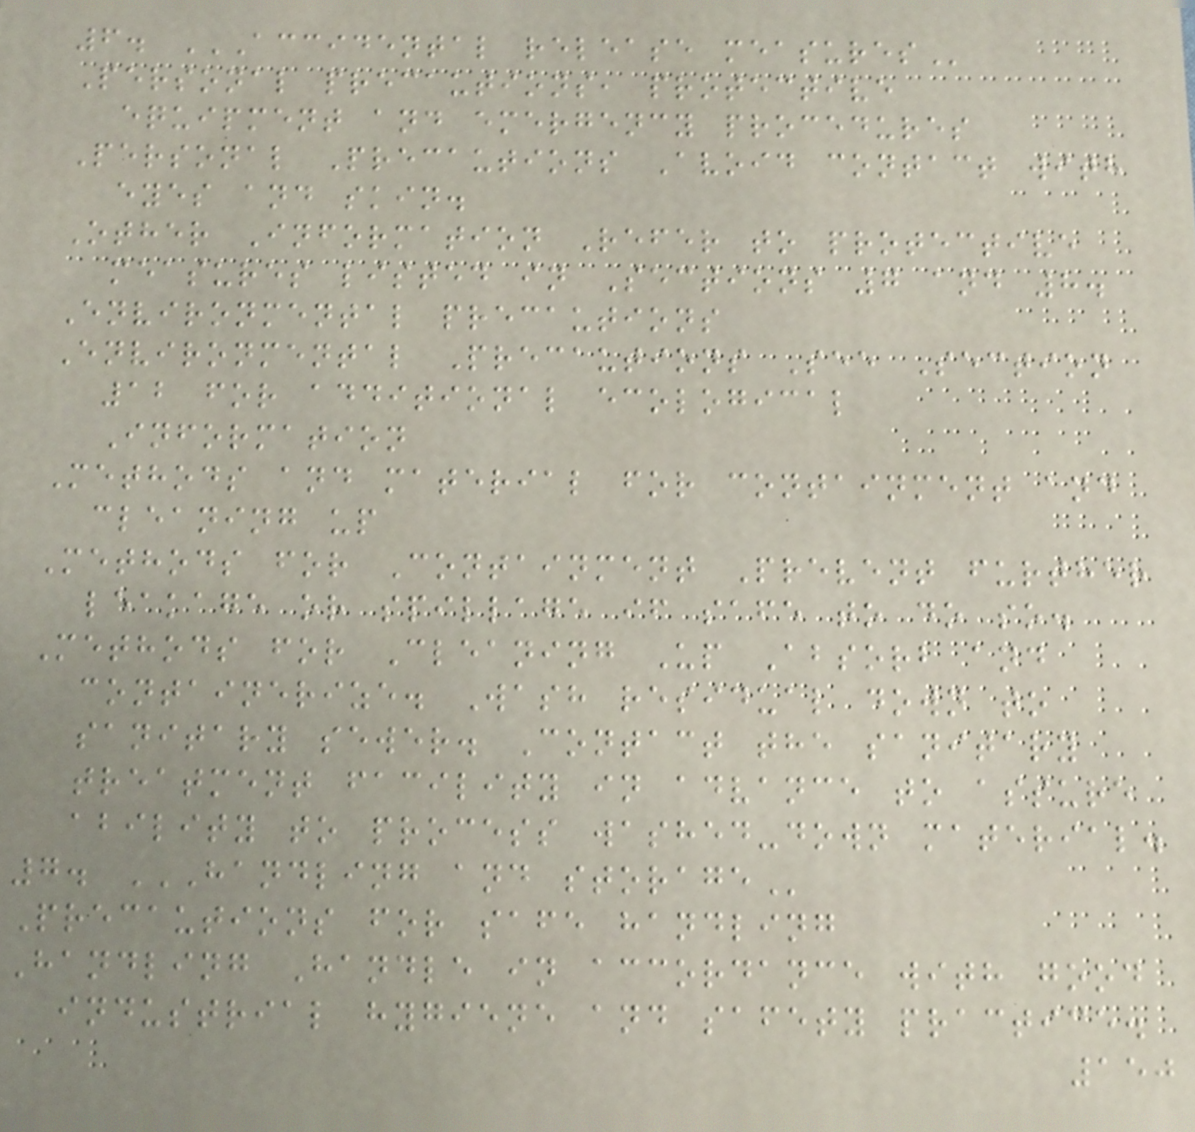6. ACCIDENTAL RELEASE MEASURES
Personal precautions, protective
equipment and emergency procedures
Personal Precautions Avoid contact with
eyes and skin.
Other Information Refer to protective
measures listed in Sections 7 and 8.
Environmental precautions
Environmental Precautions See Section
12 for additional ecological
Information
Methods and material for containment and
cleaning up
Methods for Containment Prevent further
leakage or spillage if safe to do so.
Methods for Cleaning Up Absorb and
containerize. Wash residual down to
sanitary sewer. Contact the sanitary
treatment facility in advance to assure
ability to process washed-down material.
7. HANDLING AND STORAGE
Precautions for safe handling
Handling Handle in accordance with good
industrial hygiene and safety practice.
150
